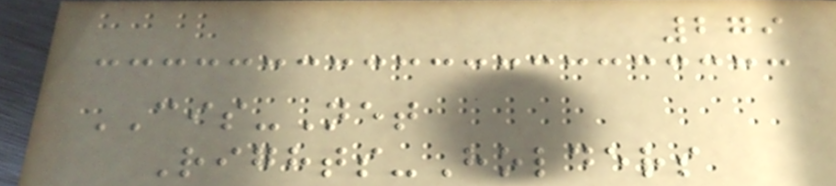279
CIS-Net
Rights-Holders
